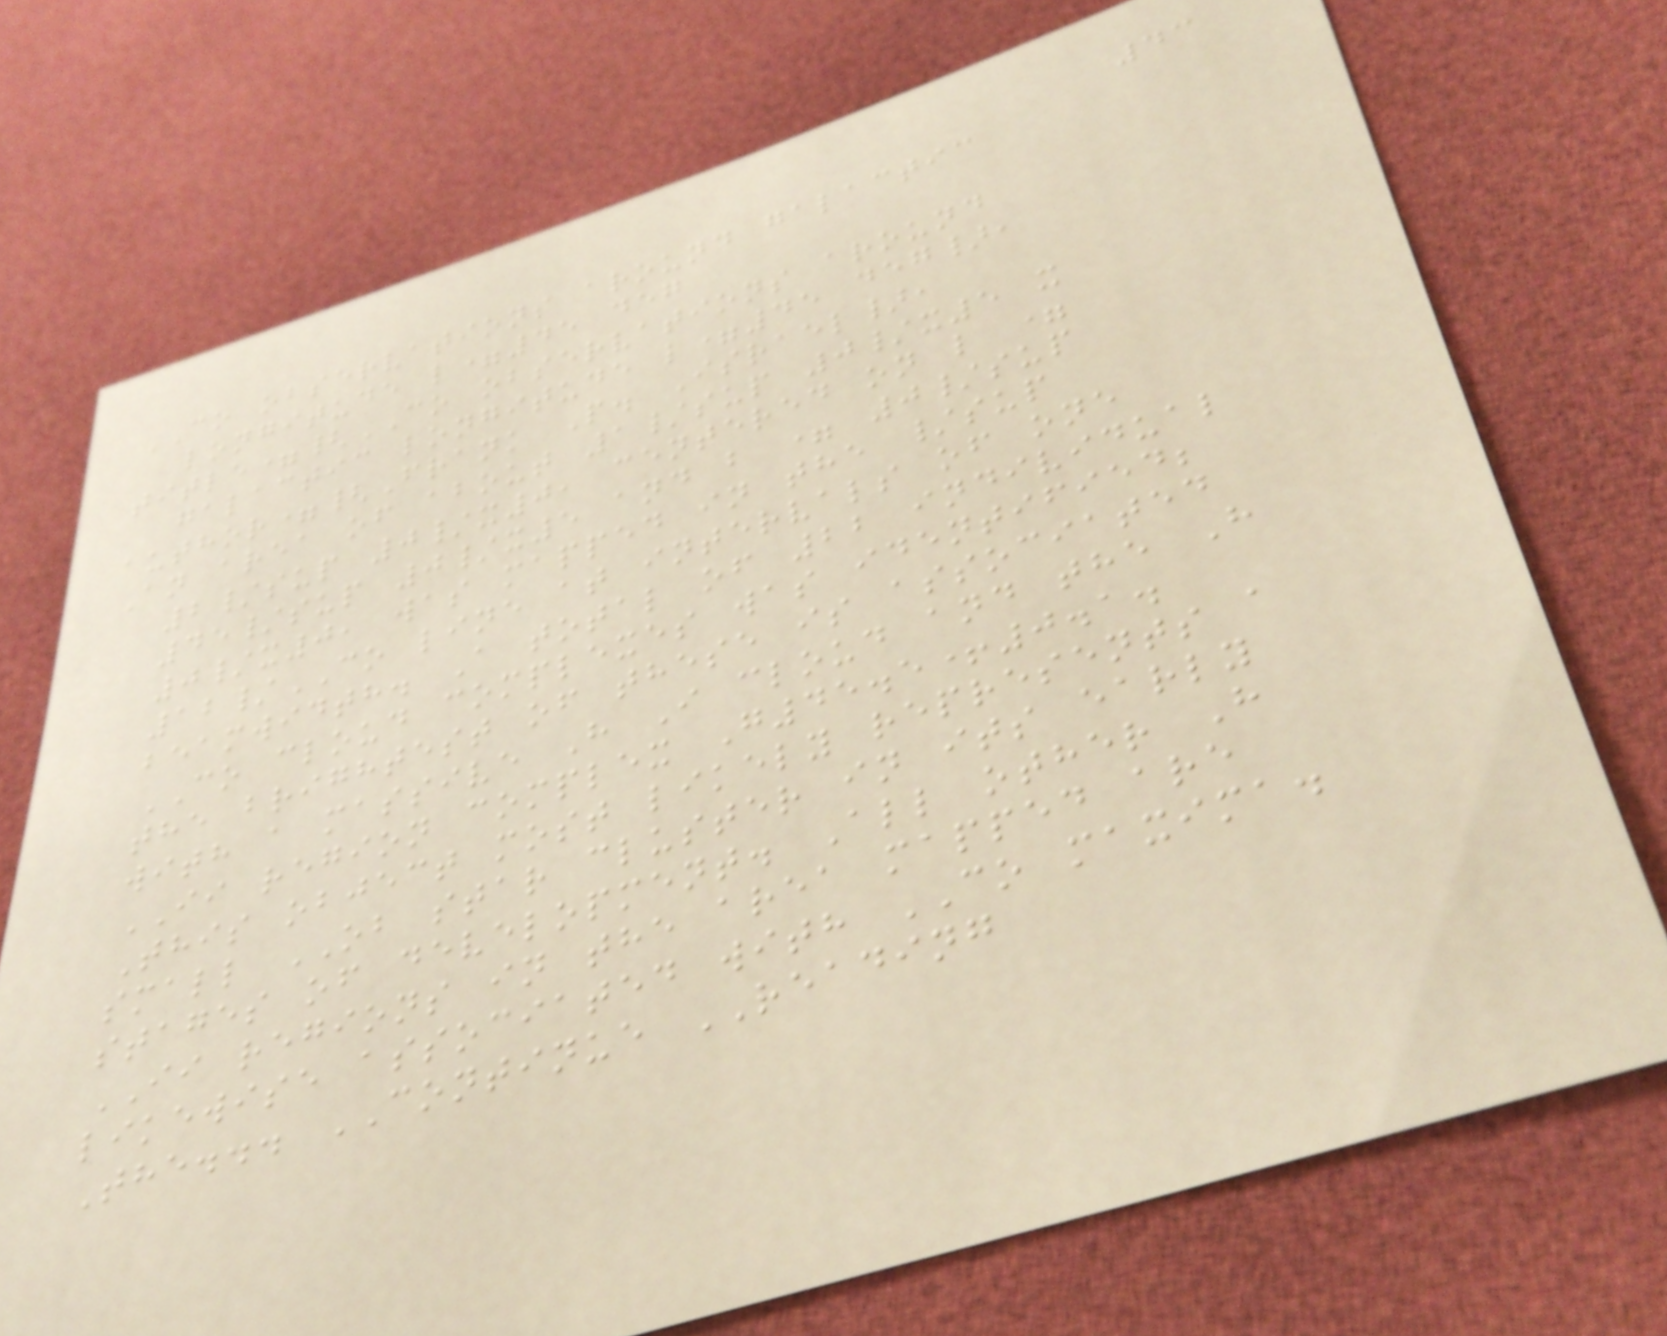43
CO observations around galactic
longitude l=45 deg
title={CO observations around
galactic longitude l=45 deg},
author={Frank P. Israel},
An area of about 1/sup 0/x5 x
2/sup 0/x0, centered on l =
45/sup 0/x5 and b = 0/sup
0/x0, was mapped in the /sup
12/CO line at intervals of one
beamwidth. A total of 22 individual
CO cloud complexes was identified;
the brightest of these is associated
with a massive H I cloud and the H
II region complex G45.5+0.1.
This object most likely represents a
small OB star cluster in its early
stages of development. All other H
II regions in the area mapped are
likewise associated with CO maxima.
The... CONTINUE READING
